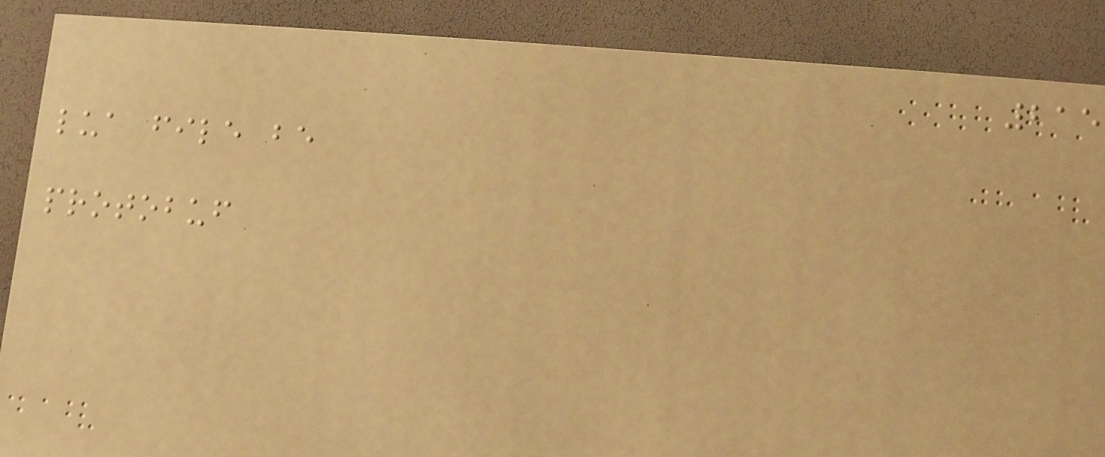215
lua file be
protobuf
